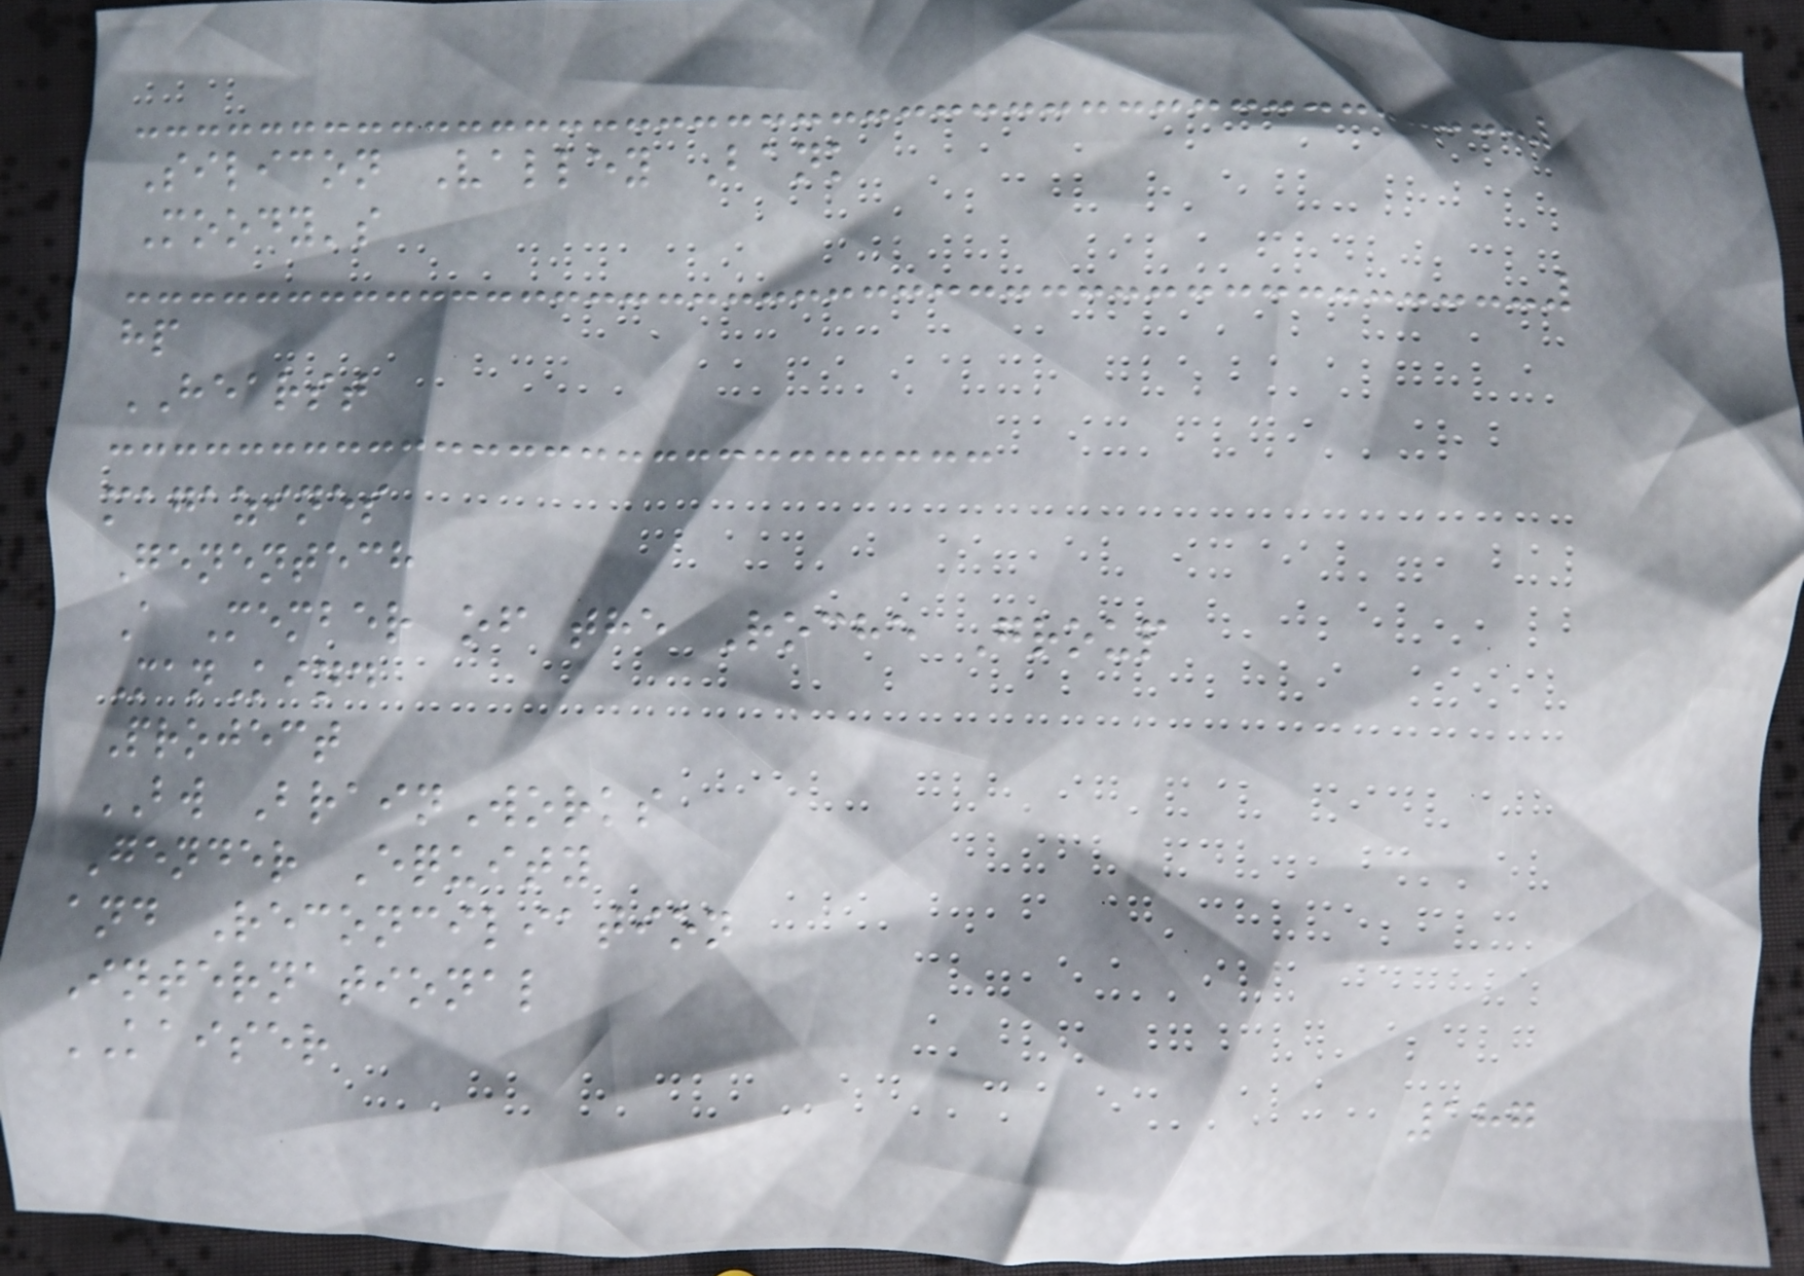Silicon Valley Bank
Moody's
hp
HEARST
magazines
Genentech
A Member of the Roche Group
ManKind
Project
BW BrainWorks
Gender Equity
and Reconciliation
International
KAISER
187
